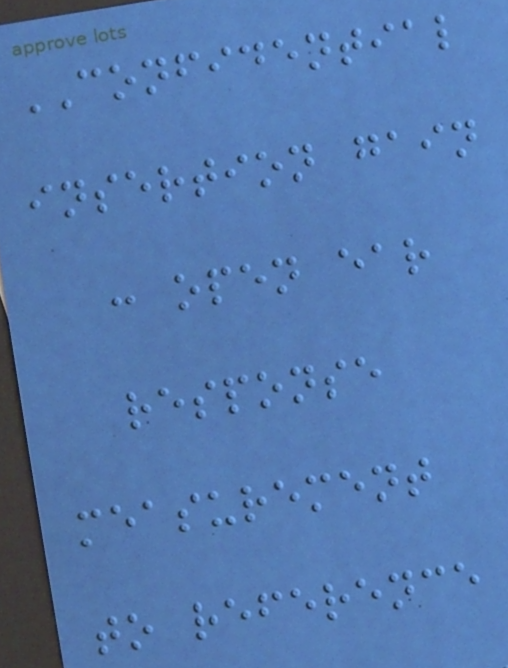CONFIDENTIAL
insertion gain
: open ear
response
measurement
to reference
